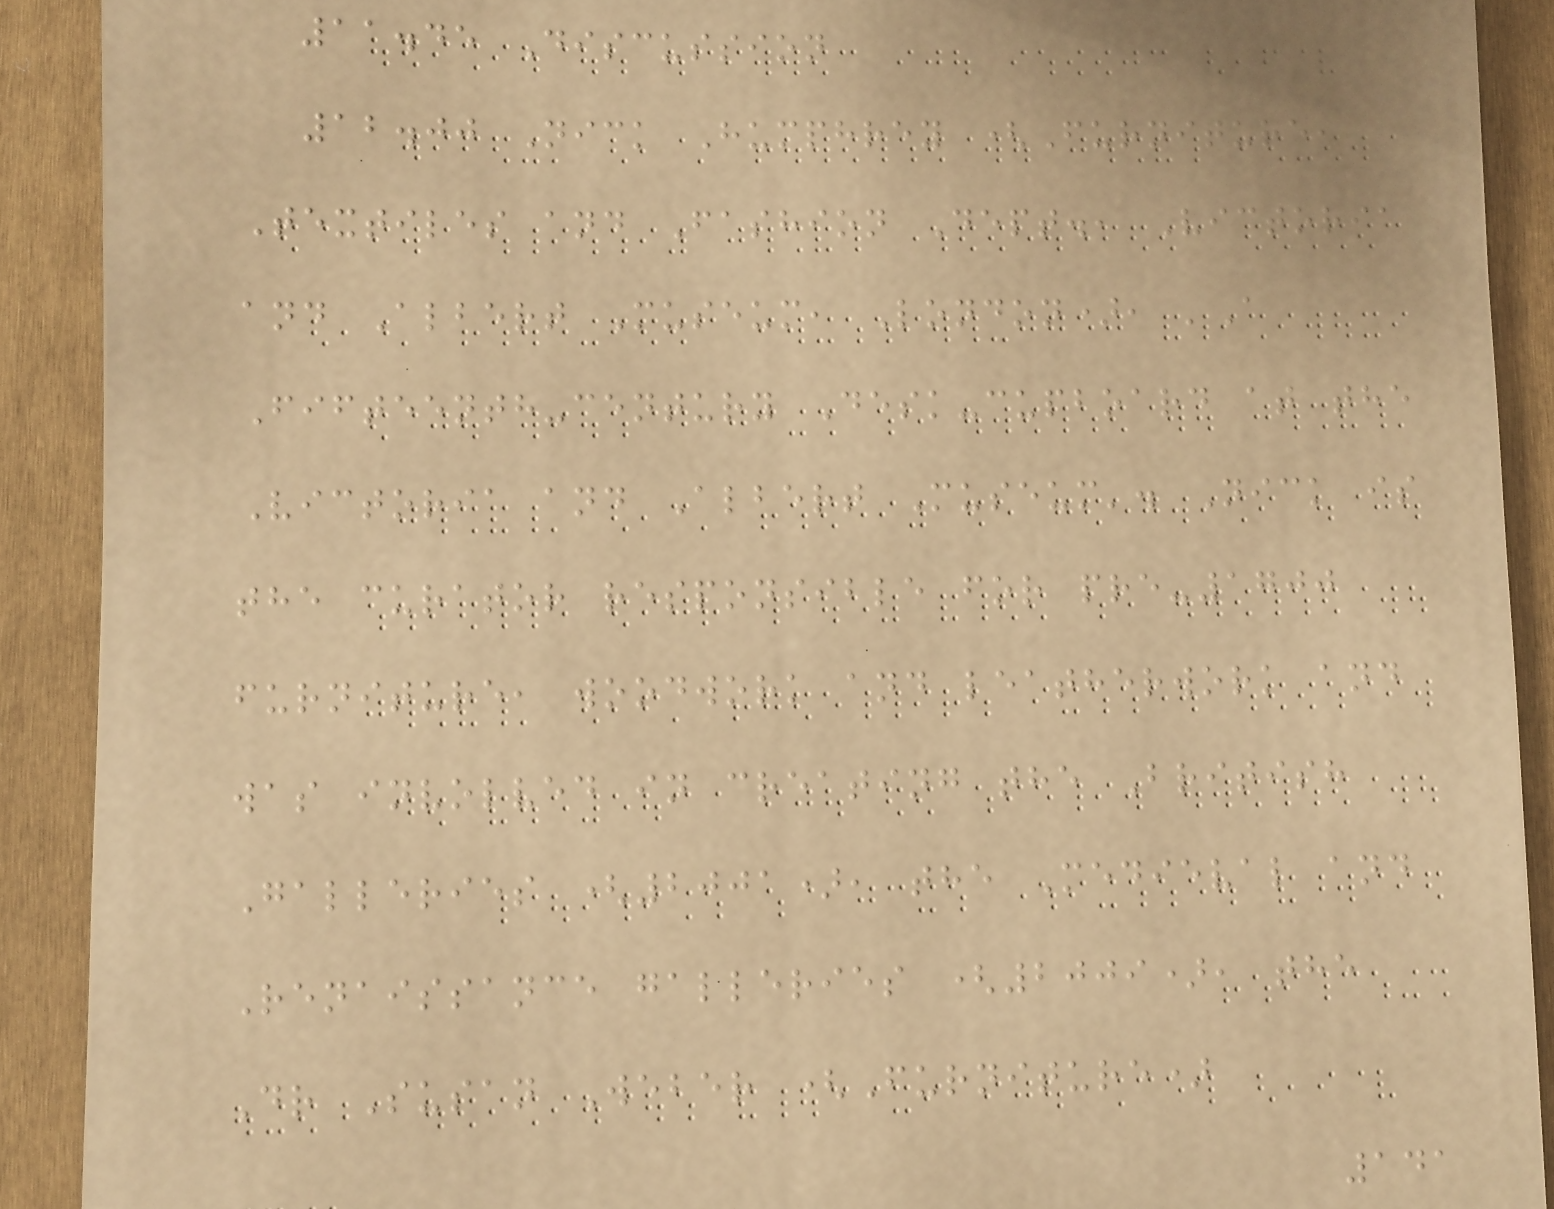11.45 Discussion
12.00 Nick Humphrey (Furniture,
Textiles and Fashion Dept., Victoria
and Albert Museum, London), 'A
Fifteenth-century Desk-cupboard at the
Victoria and Albert Museum'. Nick is
the curator responsible for pre-1700
furniture, woodwork and leatherwork and
was involved in creating the British
Galleries (2001), the Medieval and
Renaissance galleries (2009), the
Dr Susan Weber (Furniture)
141
